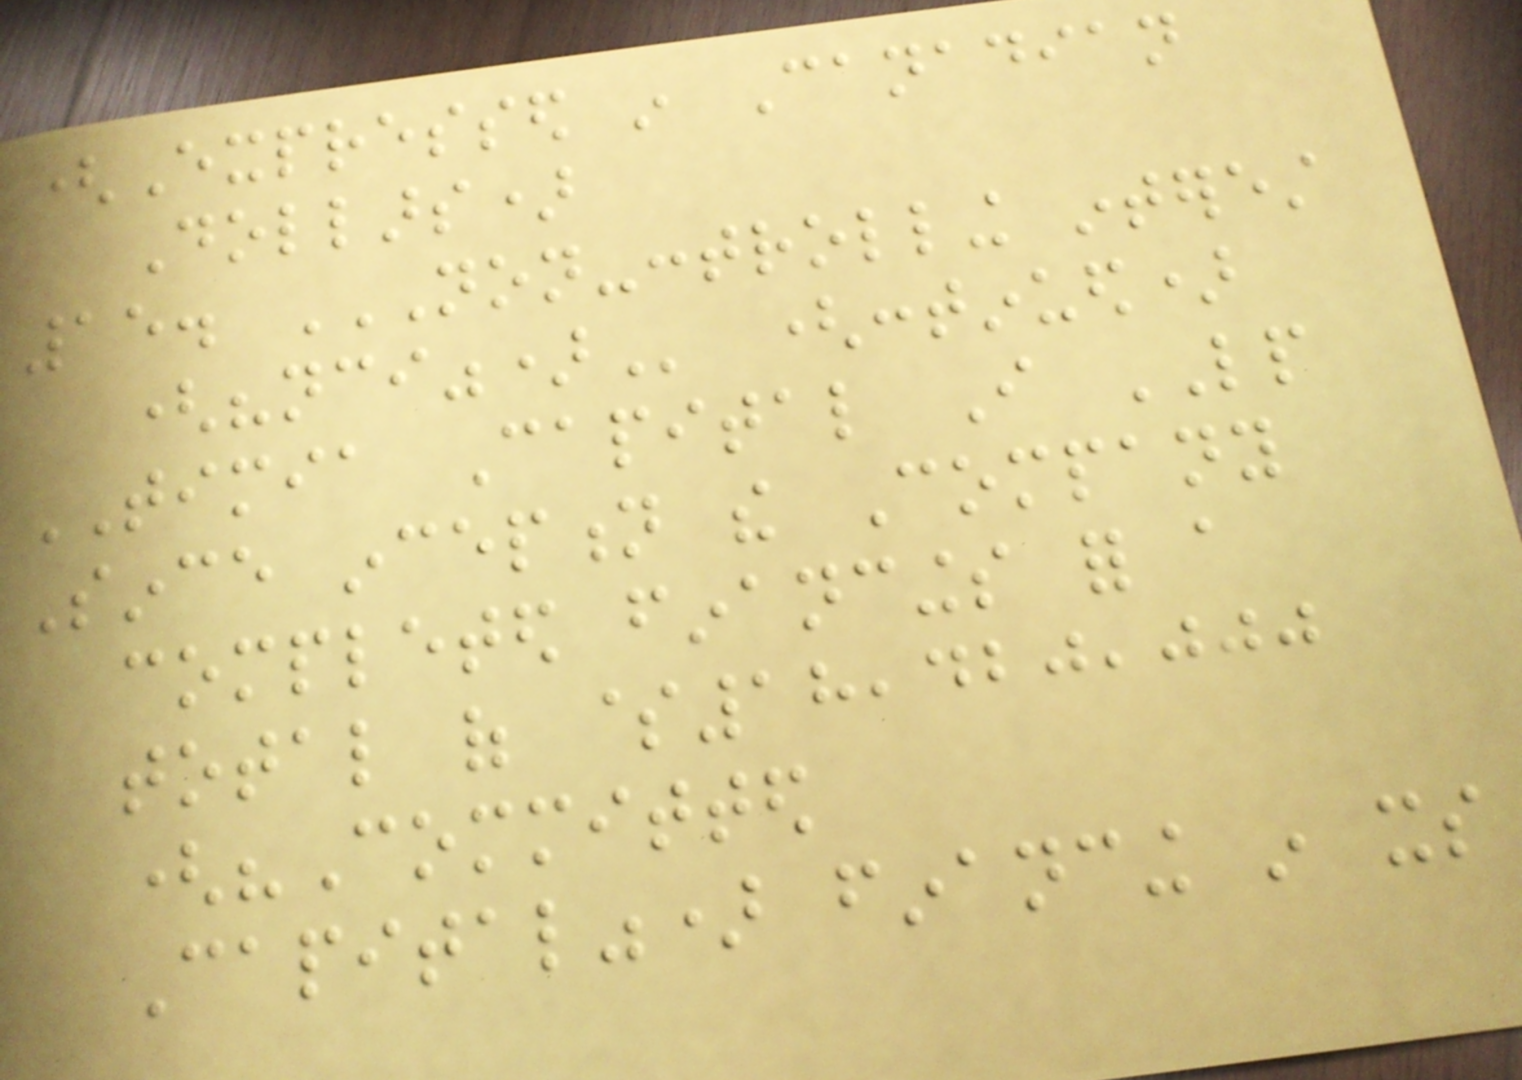(Expressed in Canadian
Dollars)
15. NON-CONTROLLING INTEREST
("NCI") (continued)
TIMIA Capital I LP
Since inception the Company
completed financings for a
total of $18,420,000
("Committed
Capital") financing in its
